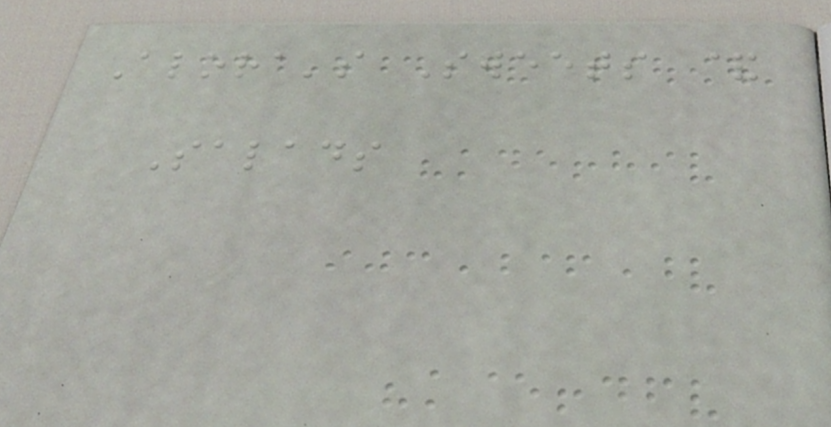Alora's Sweets &
Salads
